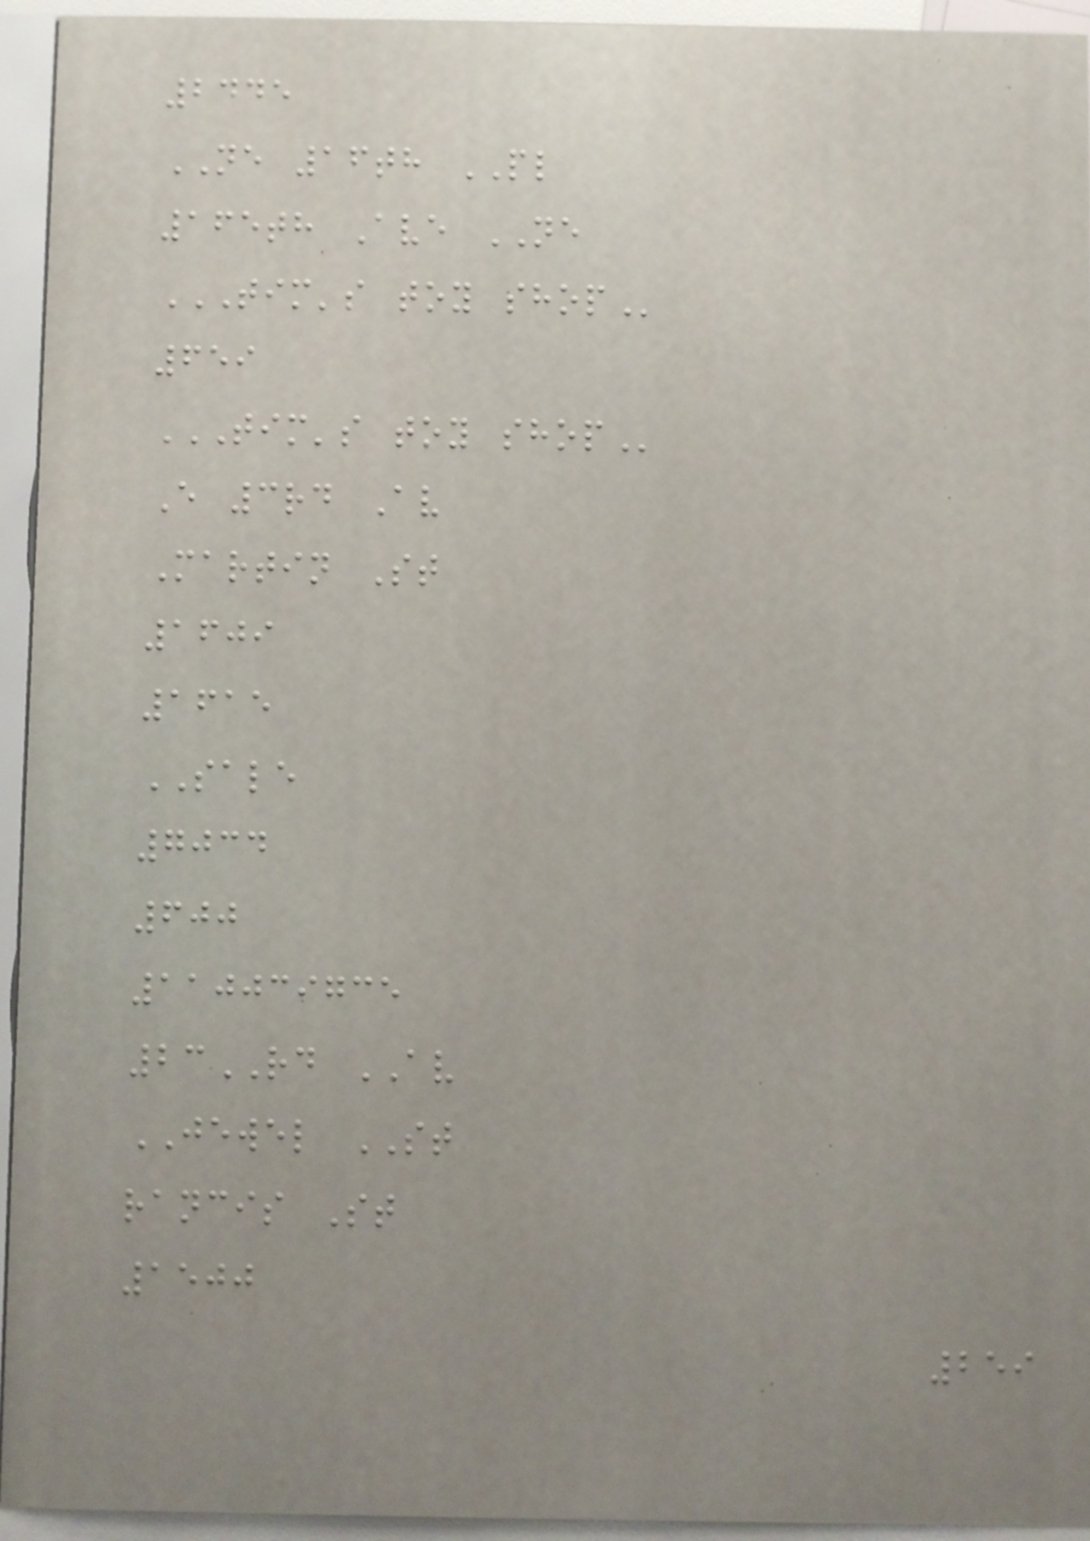2445
NE 16th PL
165th Ave NE
TIM'S TOY SHOP
659
TIM'S TOY SHOP
E 3rd Av
Martin St
1609
1615
SALE
7034
600
110039735
23RD AV
JEWEL ST
rancis St
1500
259
